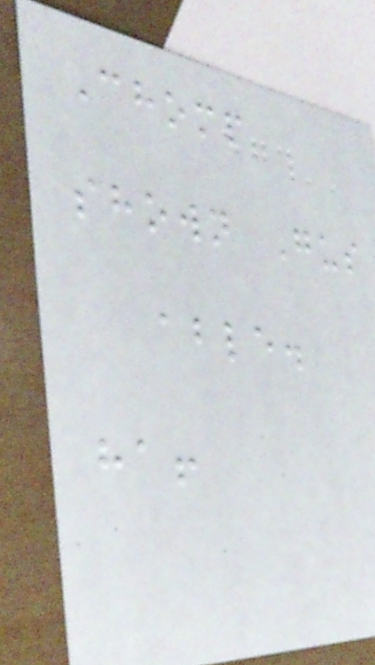Chomp
shown Gus
able.
ha!
